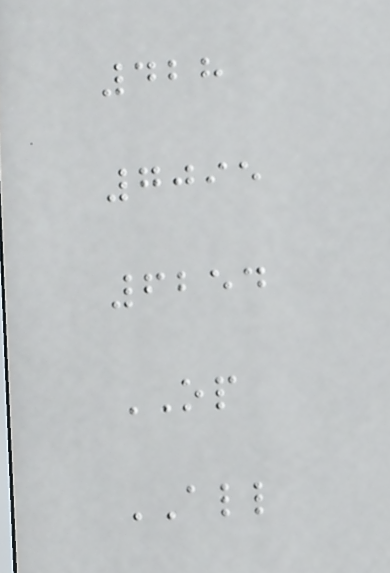428
7095
6254
OP
ALL
